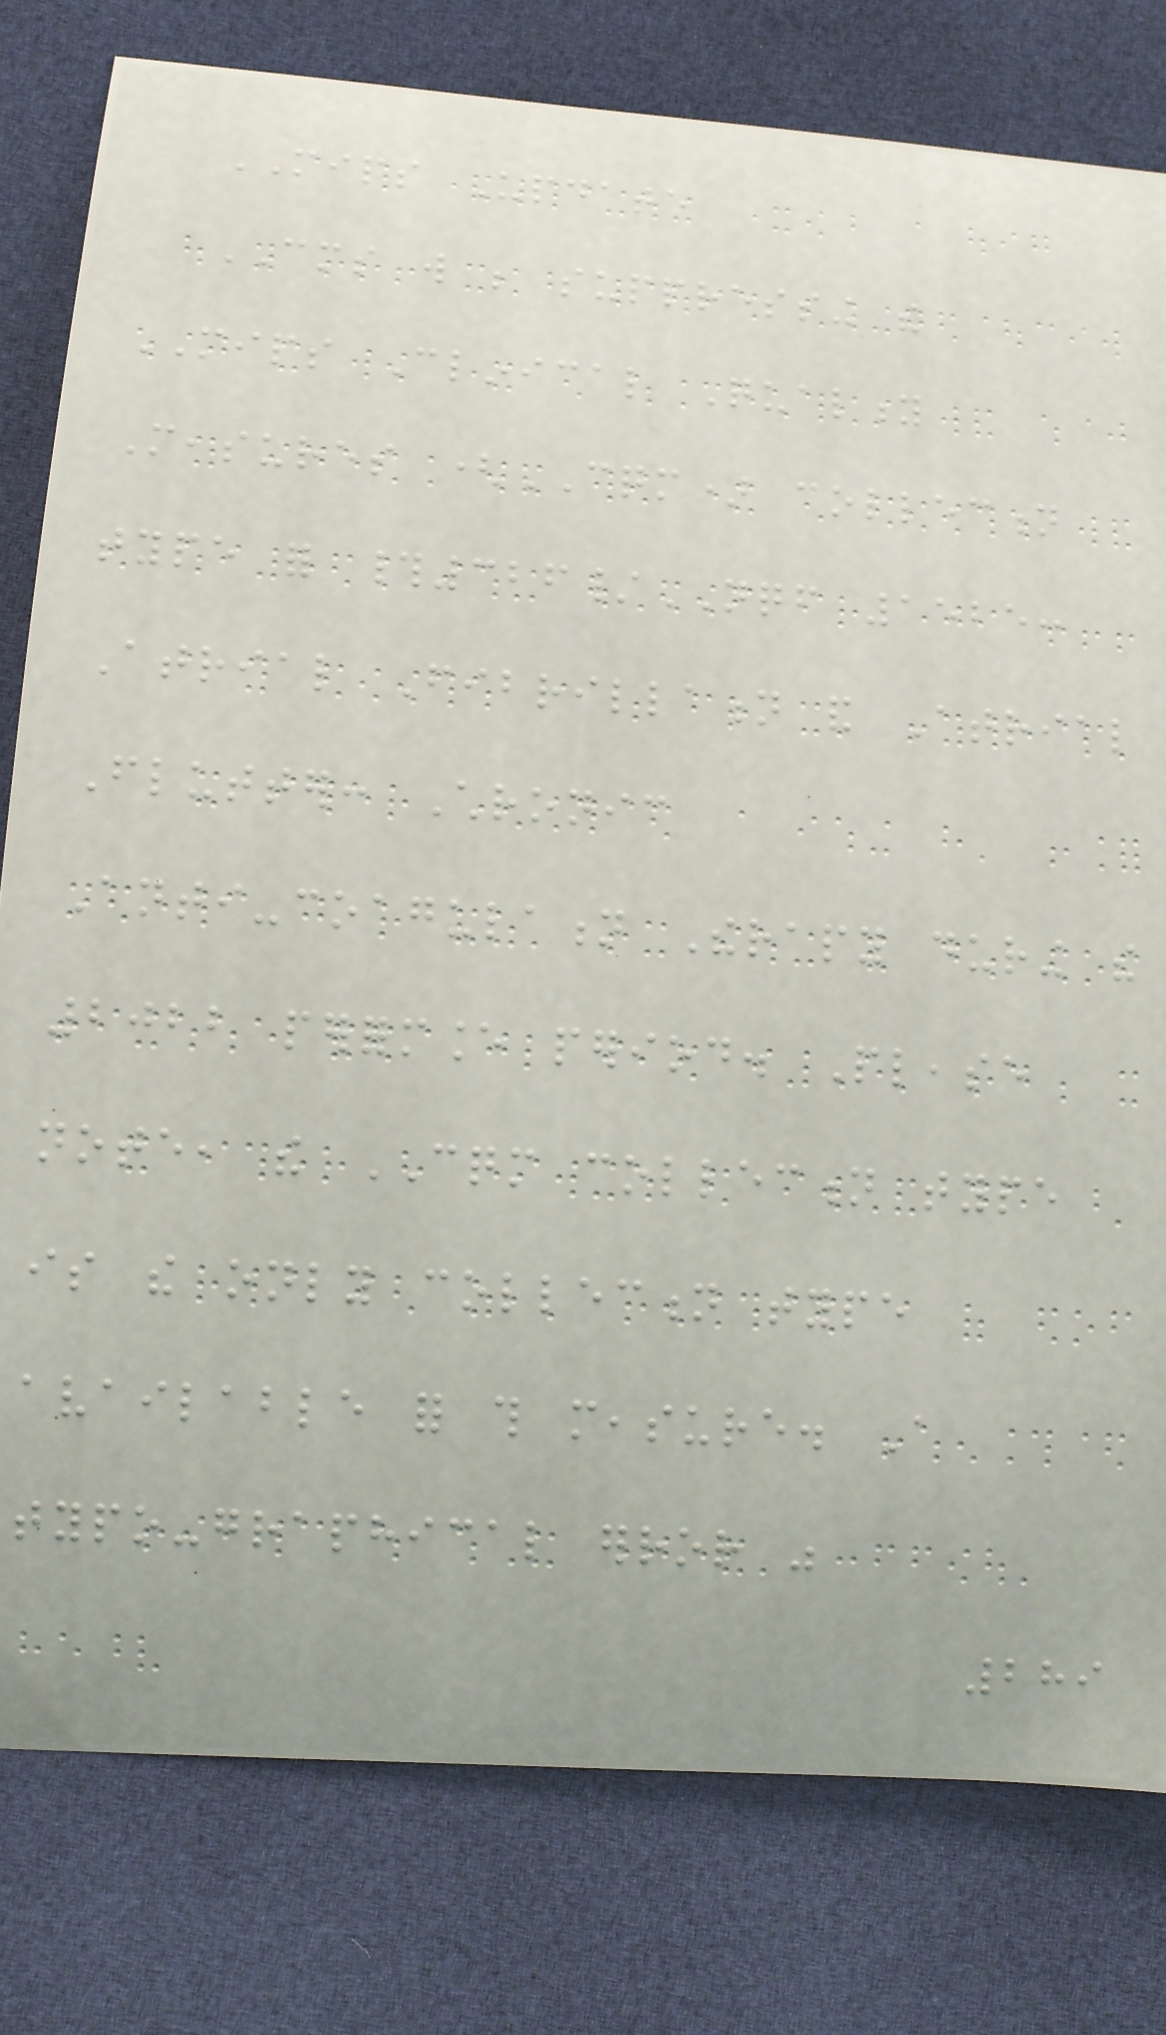MIPS Update
CMS will be suppressing the
MIPS Clinical Quality
Measures (CQM) collection
type for #326/NQF 1525:
Atrial Fibrillation and Atrial
Flutter: Chronic
Anti-coagulation Therapy during the
2022 performance period. Please
note, the CQM collection type
is the only collection type
available for this measure. A
typo-graphical error was
289
